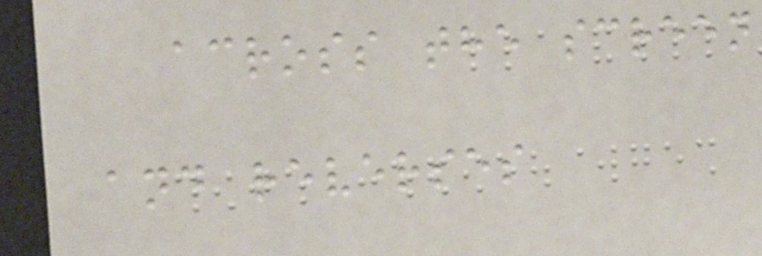across the screen
and reverses
